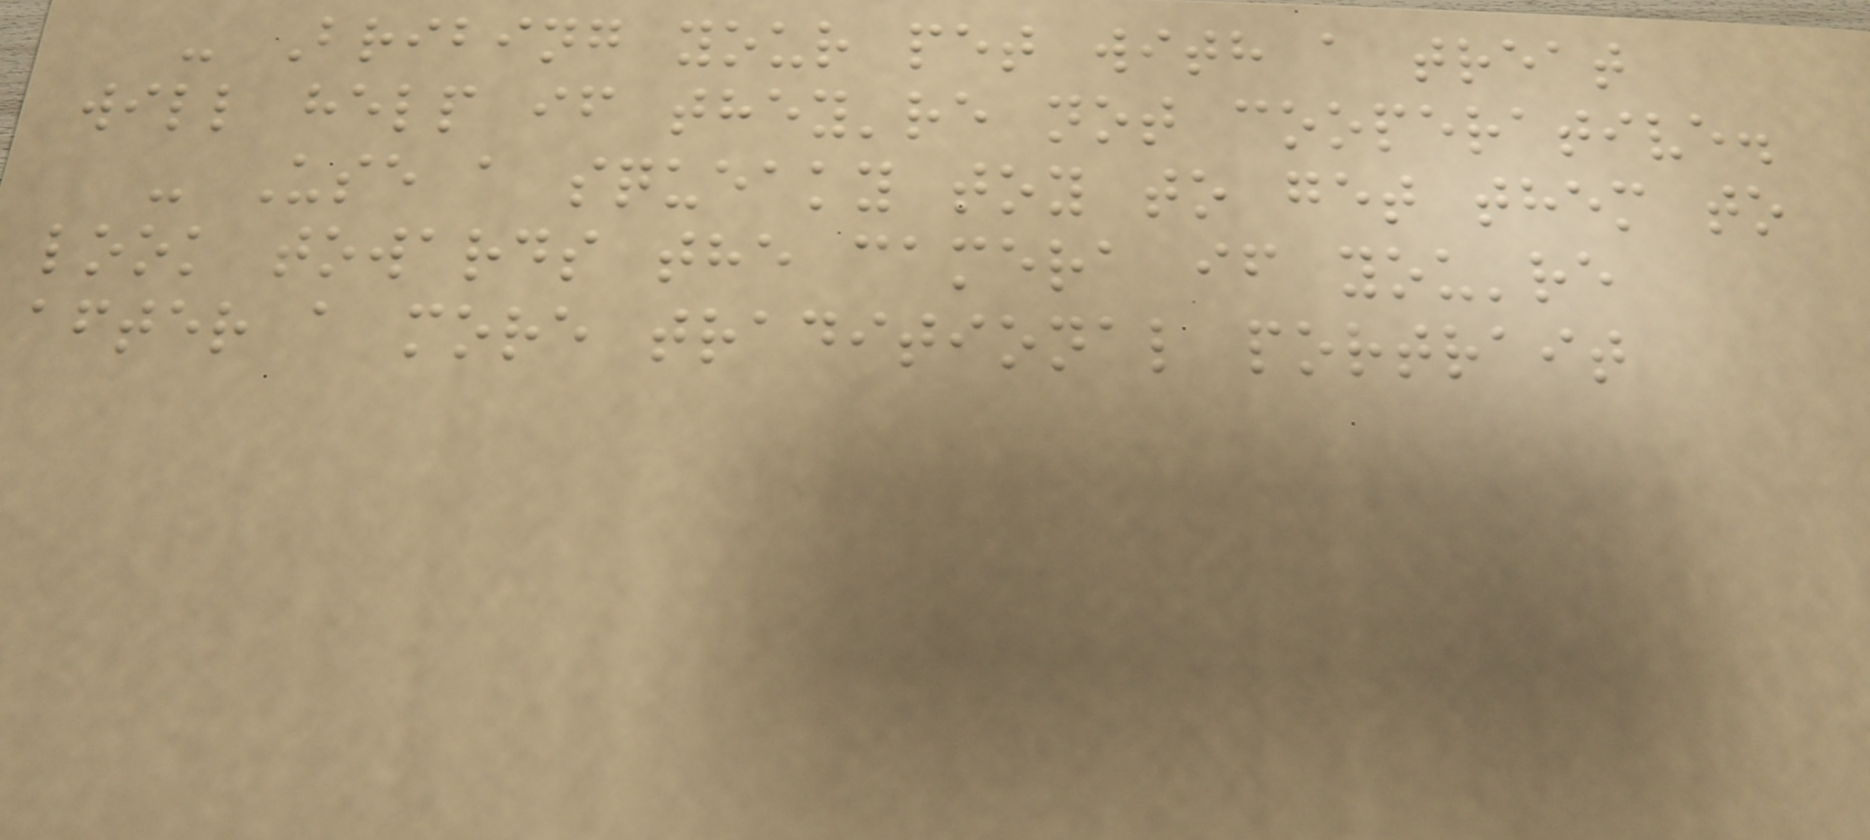- Bribing your pet with a treat
will help if they're not cooperative.
- Use a squeaky toy to get them to
look towards the camera if you're
after a more traditional portrait
